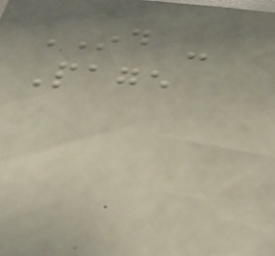IND -
Page
